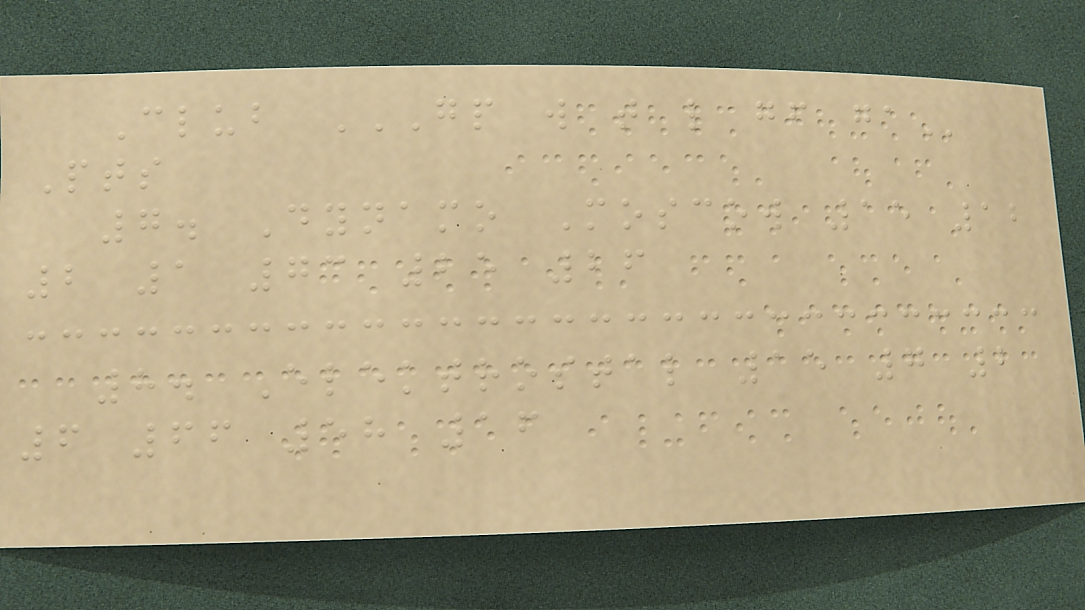Club GP W T L GF GA
Pts
7. Dynamo Moscow 15 12
2 1 73 25 26
8. Elektrostal 15 7 2
6 66 58 16
